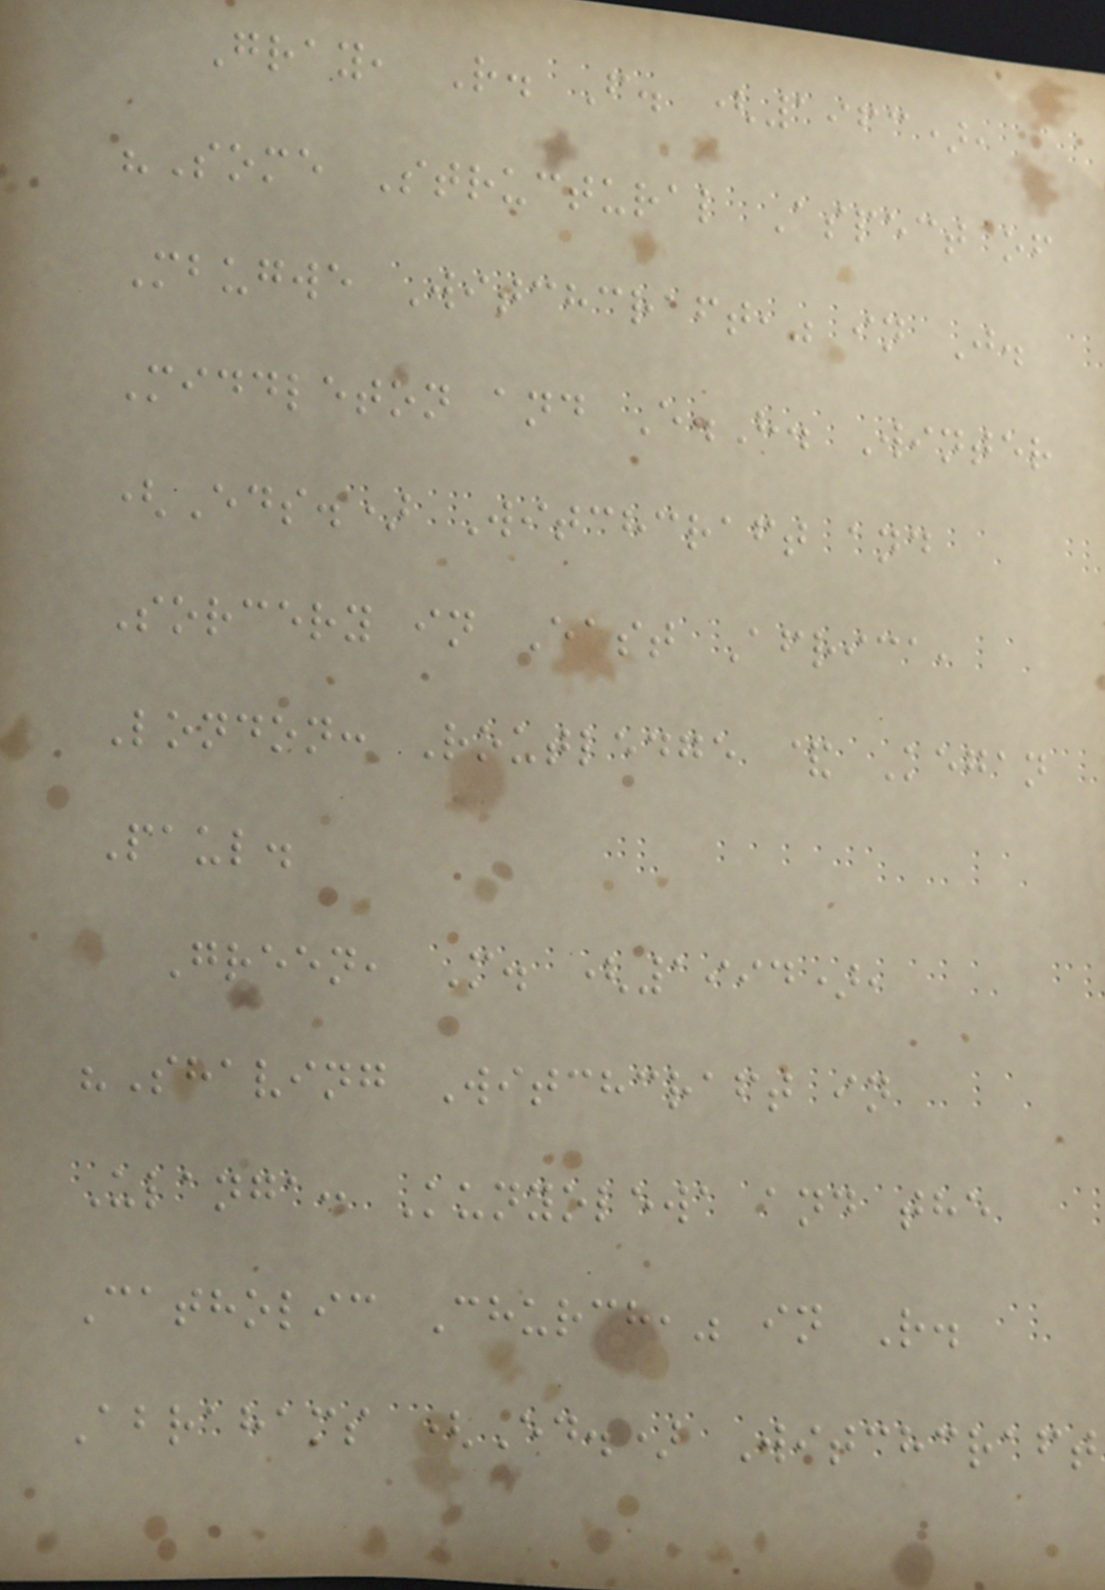Gray, R. F. (1963),
"Some Structural Aspect of
Mbugwe Witchcraft," in J.
Middleton and E.H. Winter
(Eds.) Witchcraft and
Sorcery in East Africa,
London: Routledge & Kegan
Paul.
Green, M. (1994),
"Shaving Witchcraft in
Ulanga: Kunyolewa and the
Catholic Church," in R.
Abrahams (Ed.) Witchcraft
